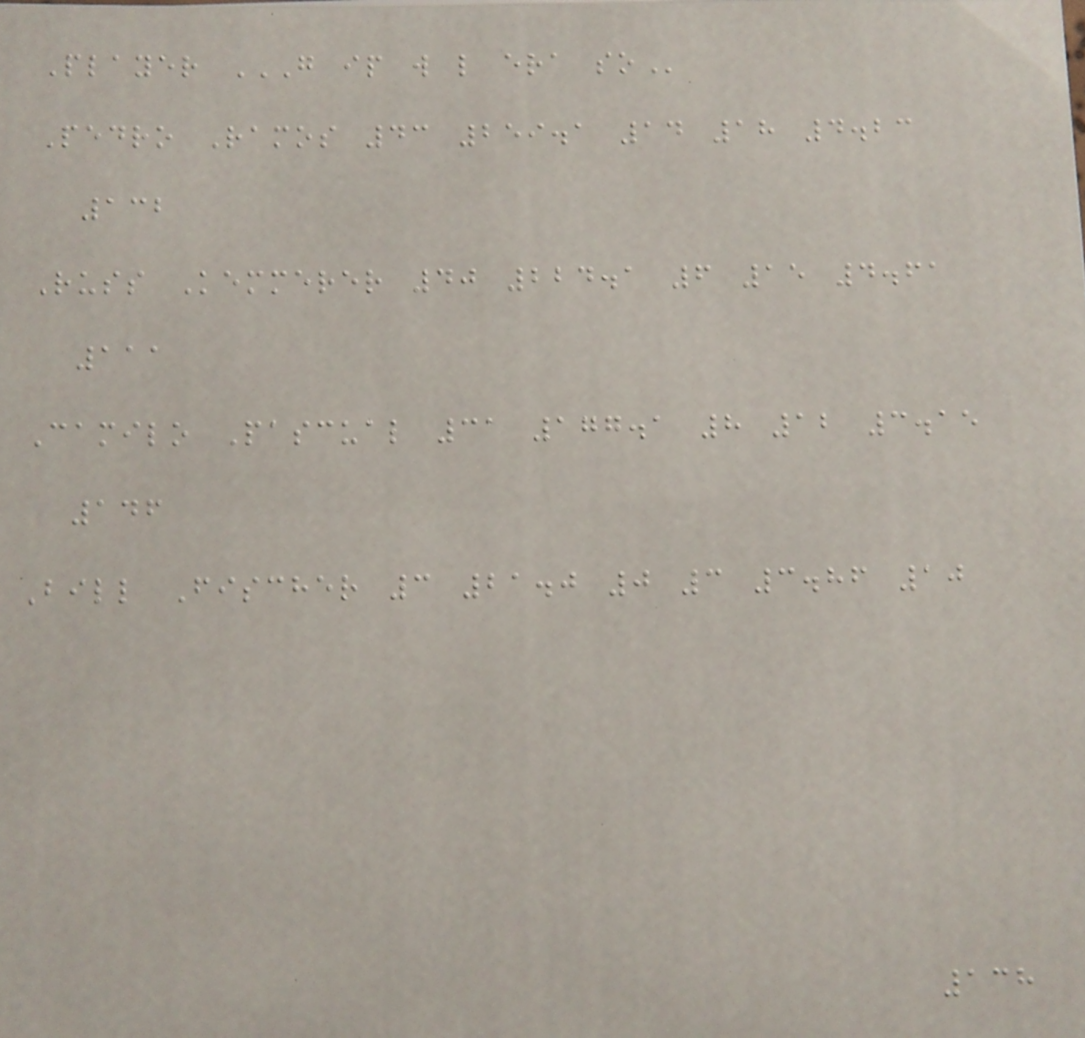Player G IP W L ERA SO
Pedro Ramos 43 259.1 14 18 4.23
132
Russ Kemmerer 40 224.1 6 15 4.61
111
Camilo Pascual 31 177.1 8 12 3.15
146
Bill Fischer 3 21.0 0 3 3.86 10
138
